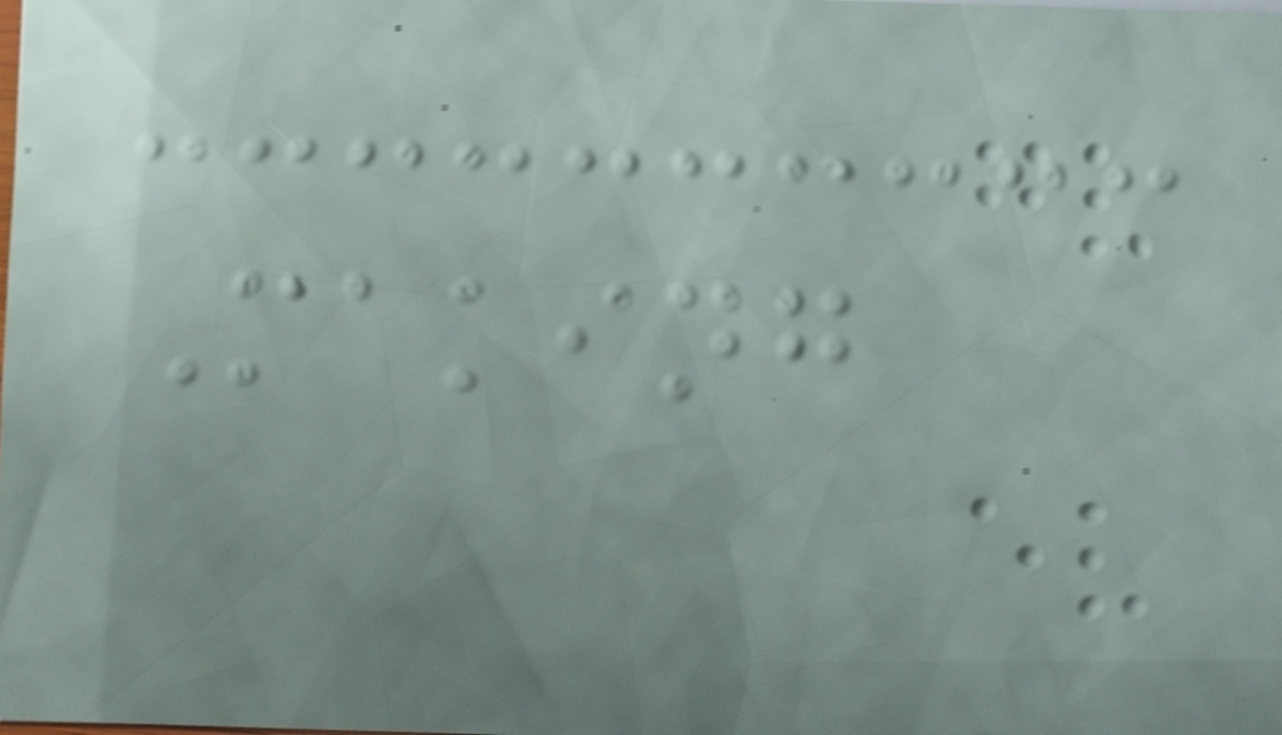Making
